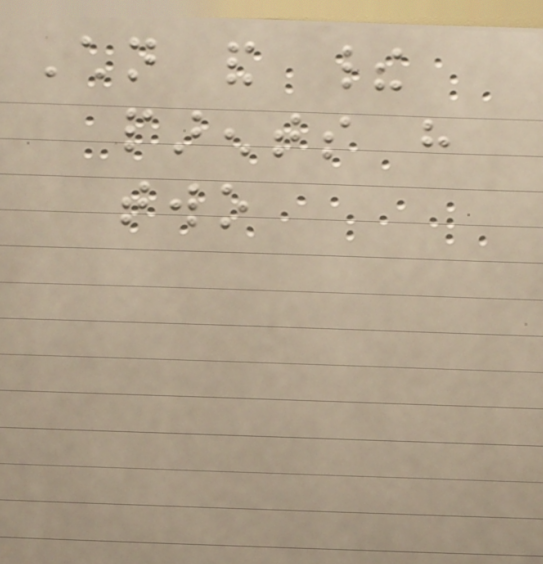Children and their
parents have
two
